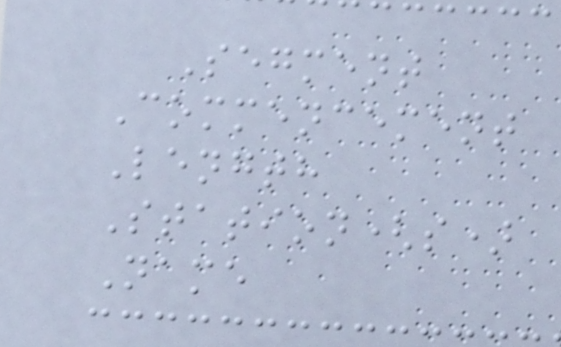Segment
Commencement
Length
Station(s)
Name
